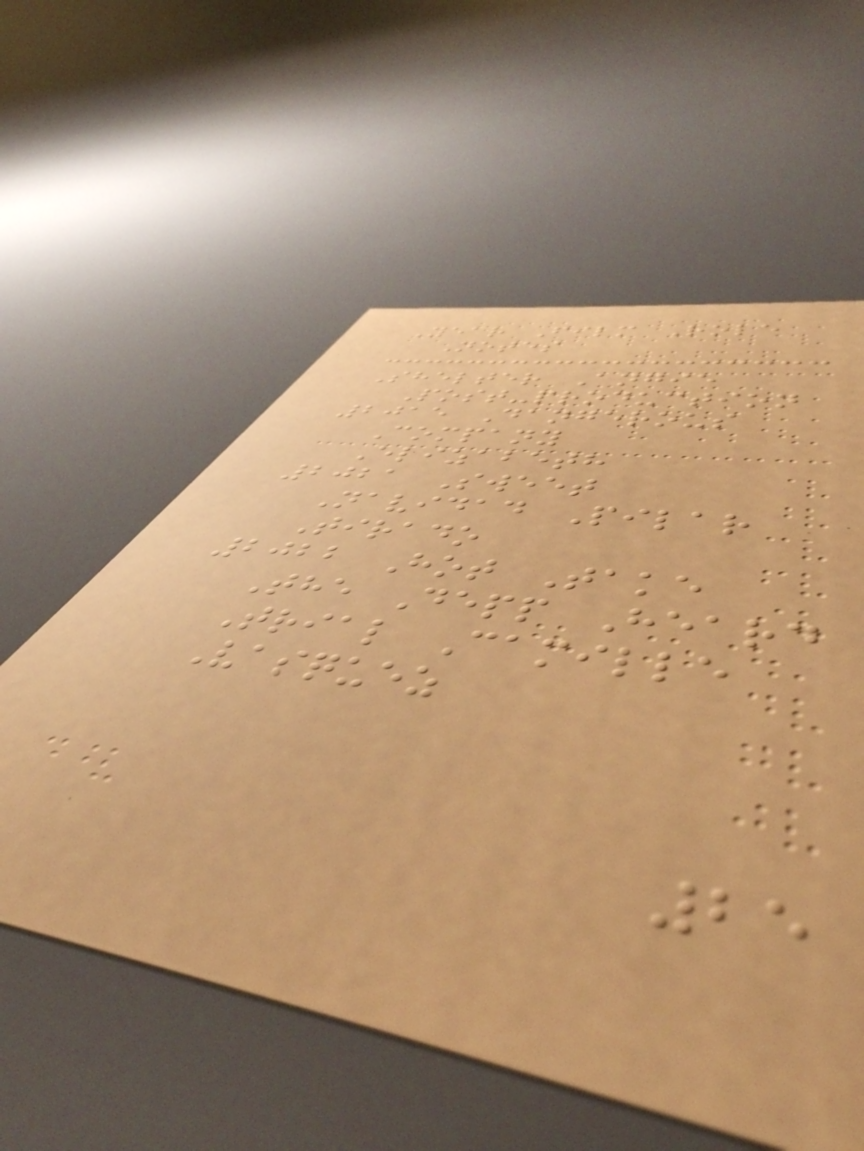Year Film Role
Notes
Shelter Angie
Post-production
2015 Dangerous
Company
Elizabeth
2021 Sweet
Navidad Pilar
Tirado
2022 Hot Take
The Depp Heard
Trial Camille
Vasquez
25
